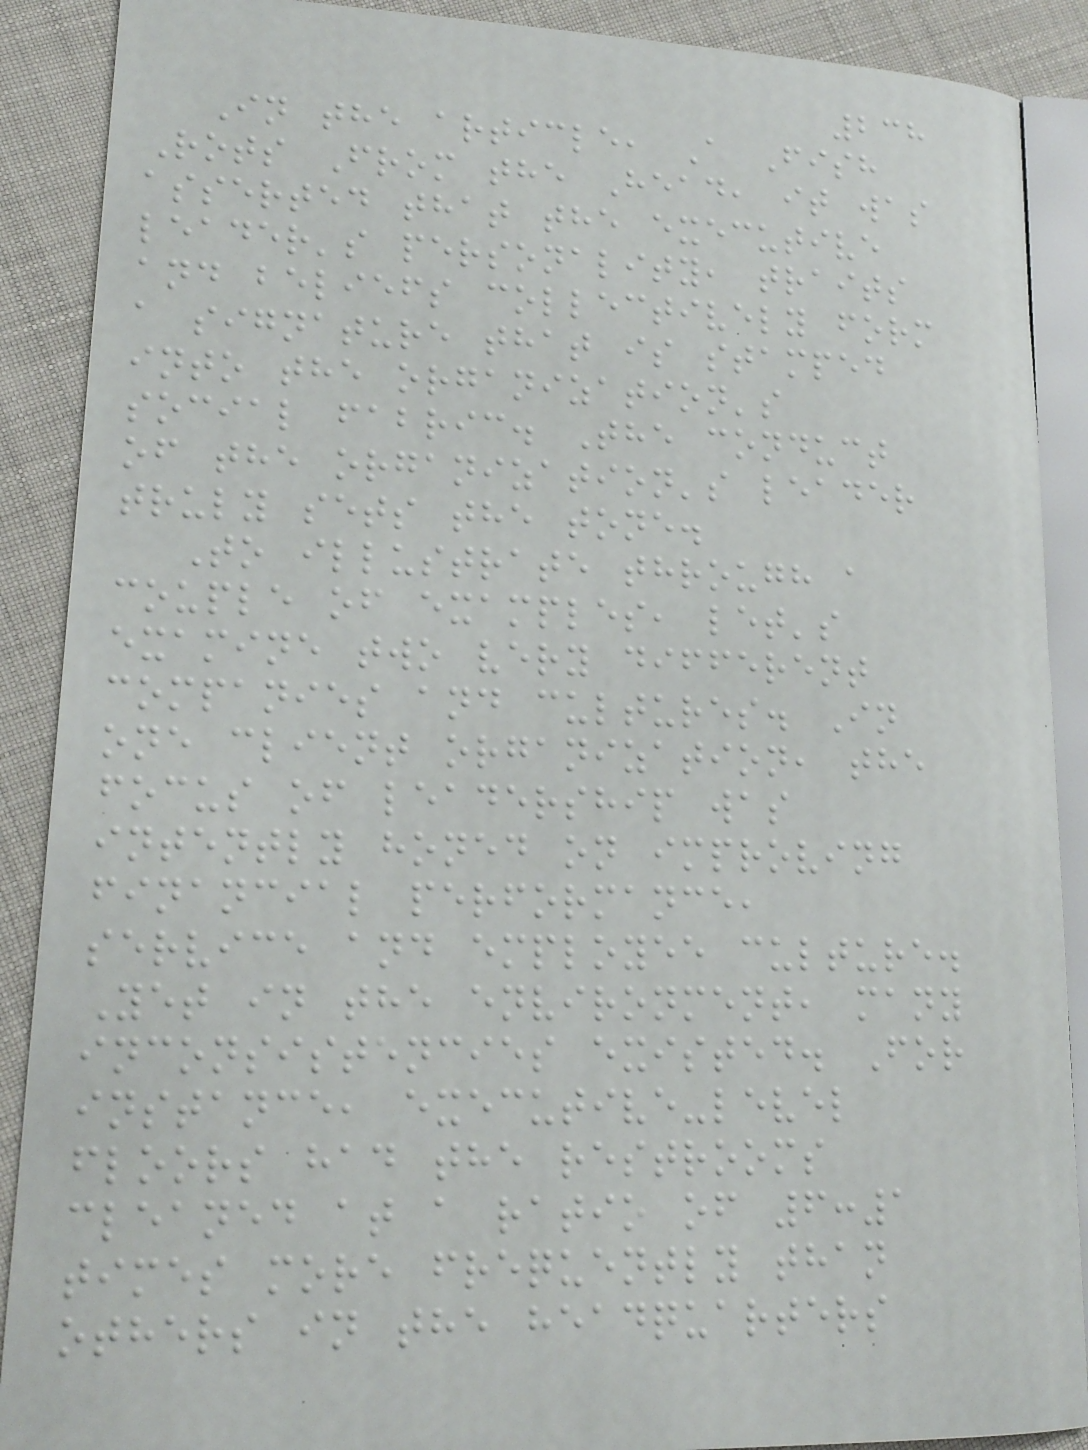238
In the article, A Fish
Rots From the Head, it was
asserted that the executive
leader's personality, traits
and beliefs collectively form
a signature that is stamped
into the organization's
social fabric. The conduct
of the organization's leader
truly sets the tone.
To illustrate through a
couple of examples, let's
examine two very different
companies and cultures. In
one client organization, the
focus of leadership was
intently honed on improving
financial performance,
service and employee culture.
Yet in the environment, many
inconsistencies existed. For
instance, executive-level
floors had the restrooms
cleaned at a ratio of 6:1
times more frequently than
others in the headquarters
